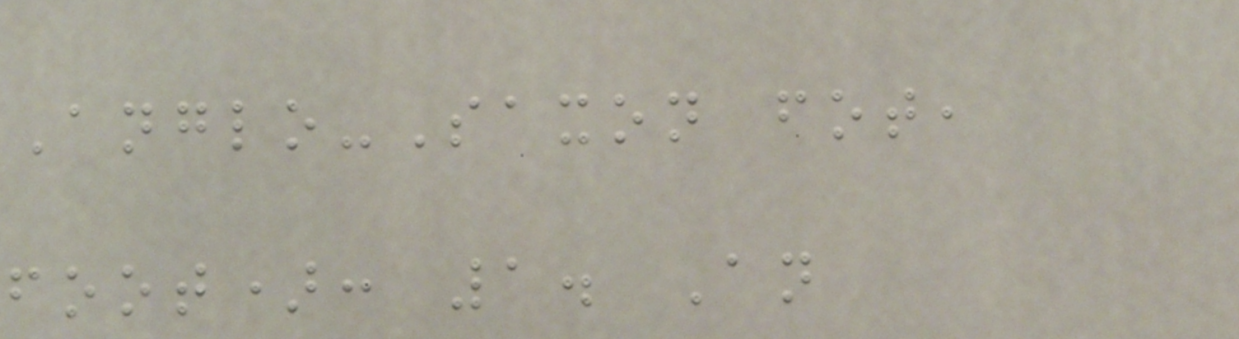Anglo-Saxon fot,
foot): 1. An
